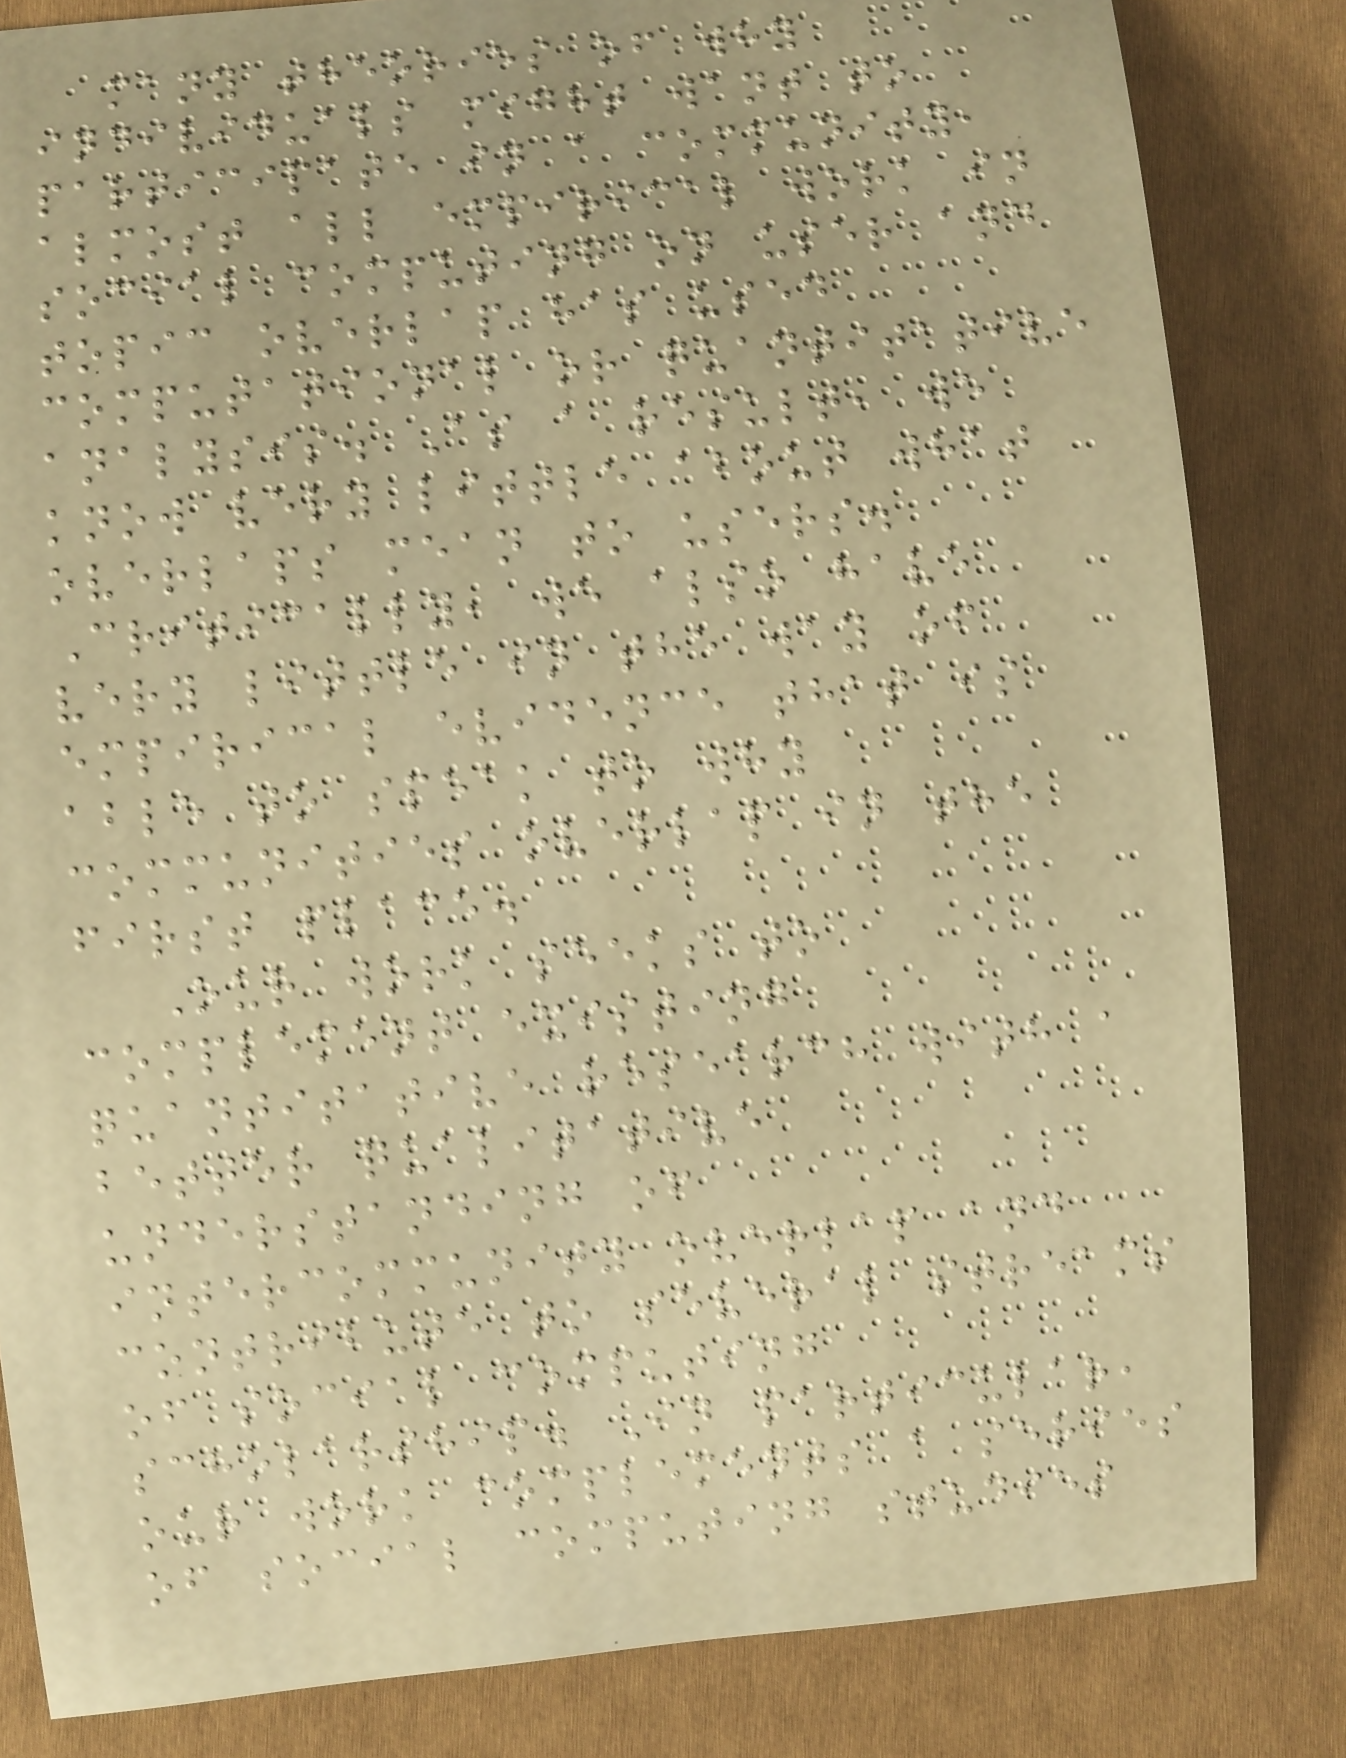many theories of why
individuals might want to
participate in a community,
almost all empirical work in
social computing on user and
topic overlap has used
computational or quantitative
analysis. As a result, we
know very little about what
overlaps mean to users.
Critically, we also have
very little in the way of
empirical evidence that is
able to speak to why
communities overlap in the
first place.
Our work seeks to
complement existing
quantitative research with a
better qualitative
understanding of
intercommunity overlap and
contribute to several streams
of social computing
scholarship. In particular,
our work complements a series
of social computing studies
